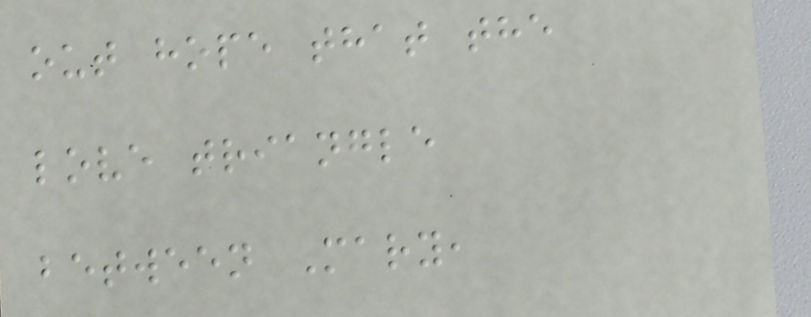out hope that the
love triangle
between Mary,
